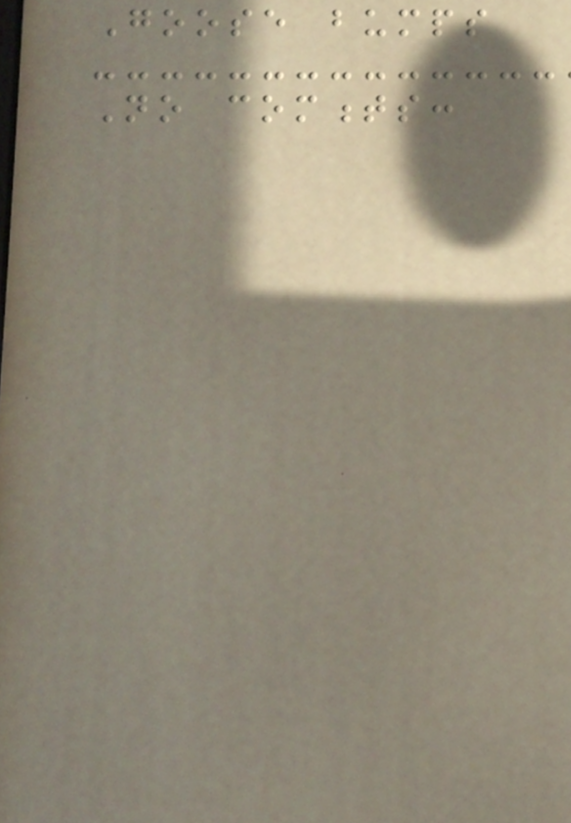Goose bumps
No comments:
